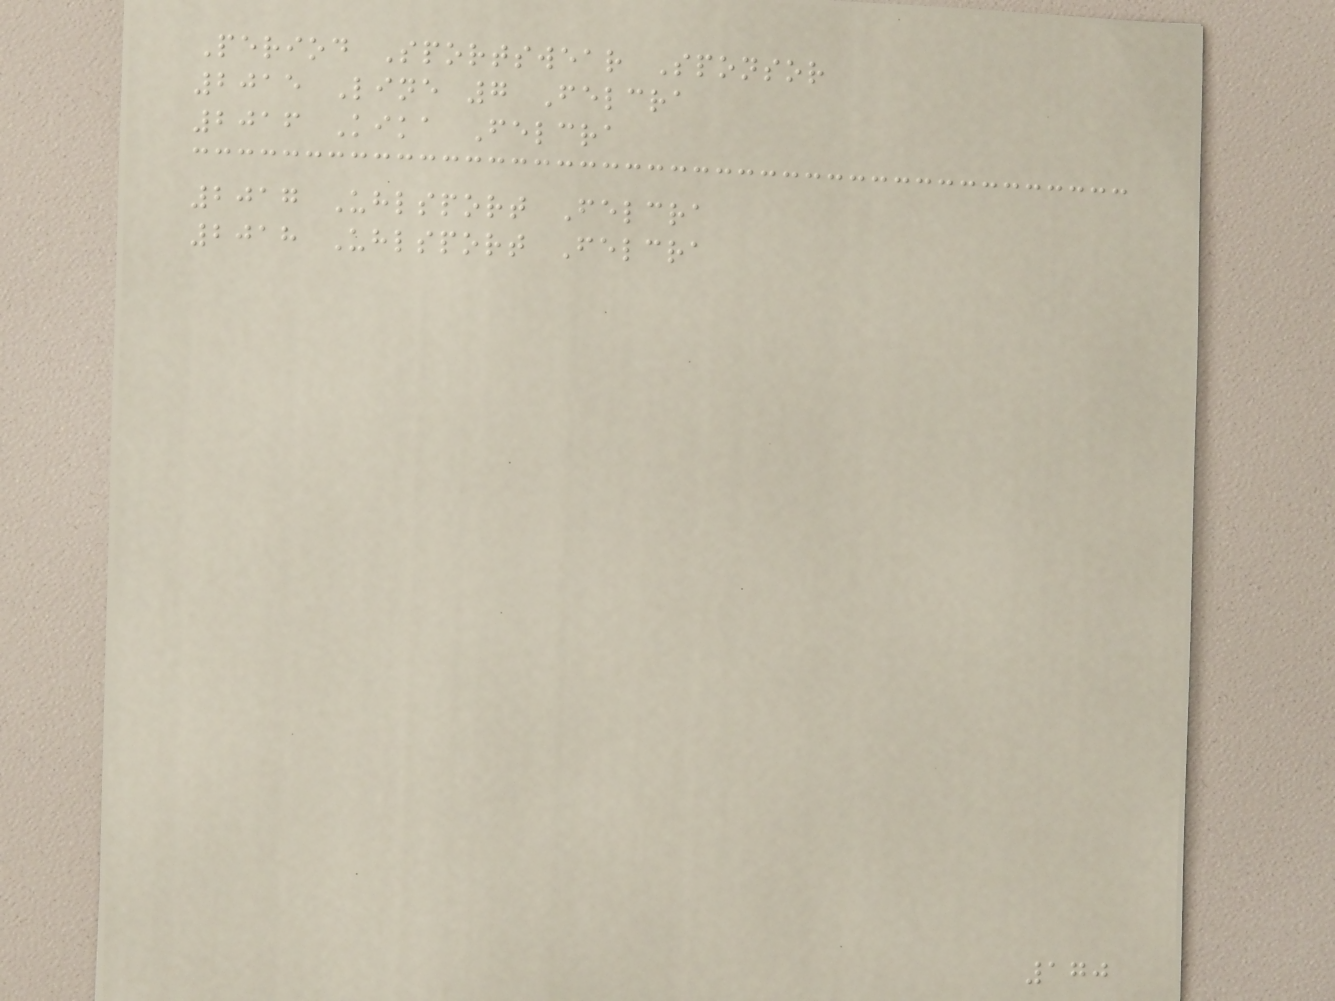Period Sportswear Sponsor
2015 Line 7 Felcra
2016 Kika Felcra
2017 Uhlsport Felcra
2018 Uhlsport Felcra
170
